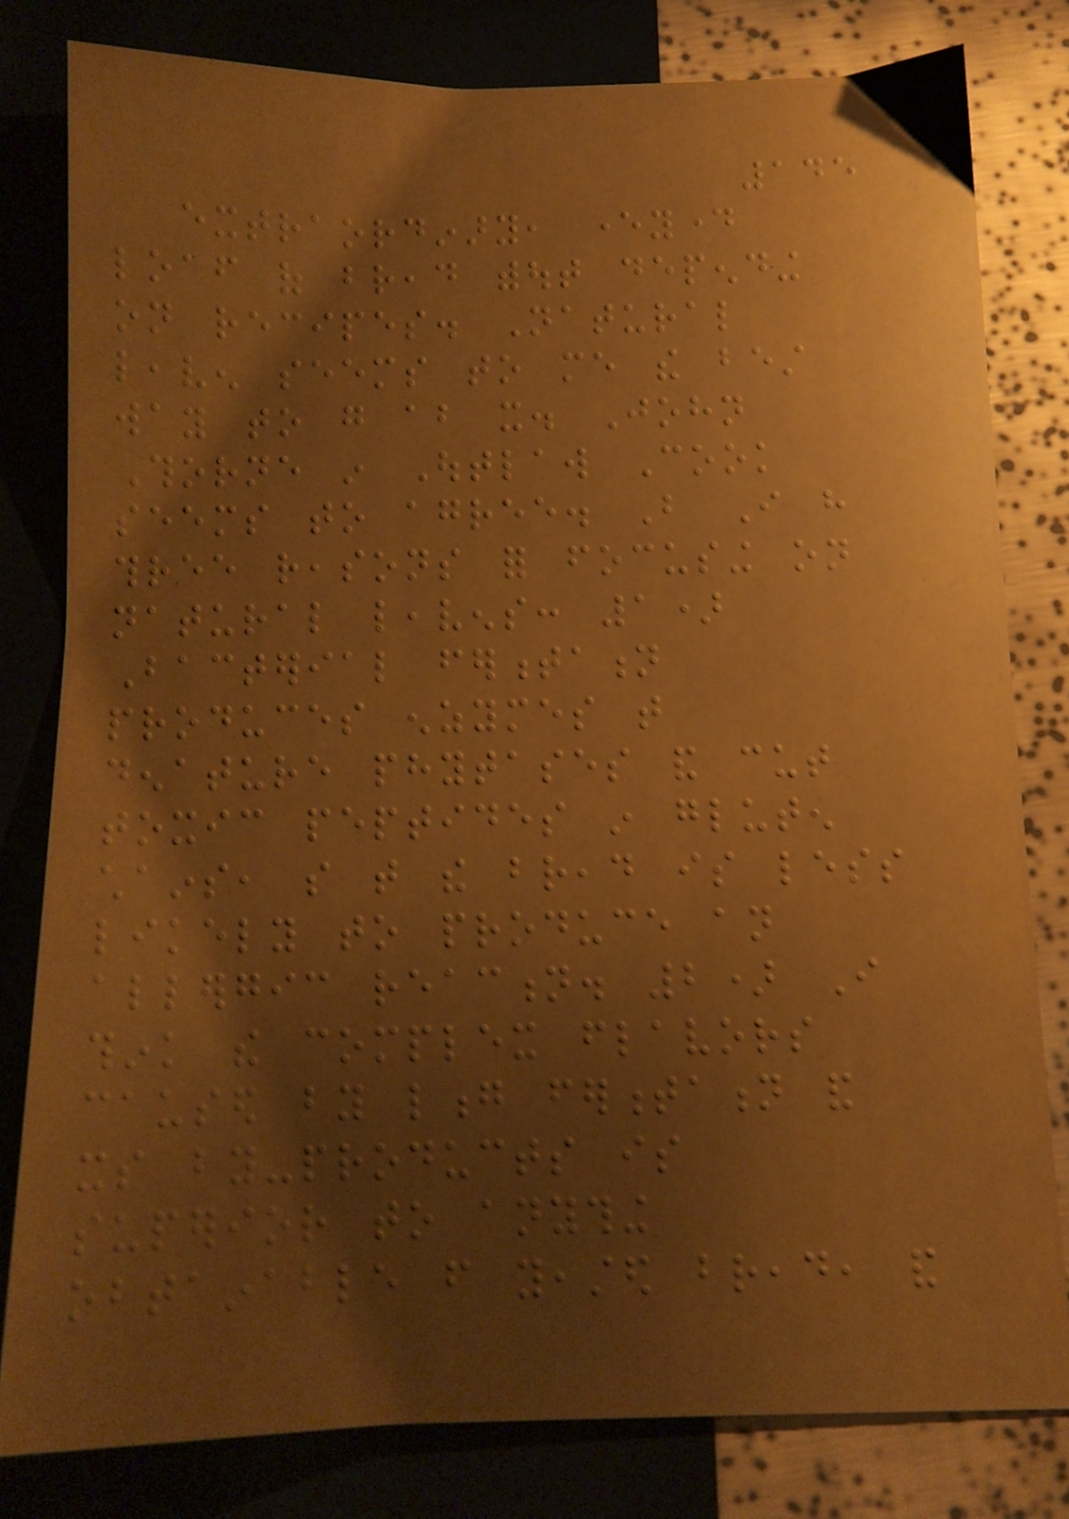145
extraordinary, everyday
loaf of bread without depending
on recipes. Natural
leaven seems to me the best
way to go about it. John
Thorne in Outlaw Cook
seems to agree. But I have
three reasons for focusing on
natural leavens: 1)
Bacterial fermentation
produces enzymes that
denature phytases and cut
toxic peptides in gluten
chains, so that the bread is less
likely to produce an
allergic reaction. 2) I
think the complex flavors
caused by long fermentation and
its by-products is
superior to anything
obtainable from yeasted bread, and
